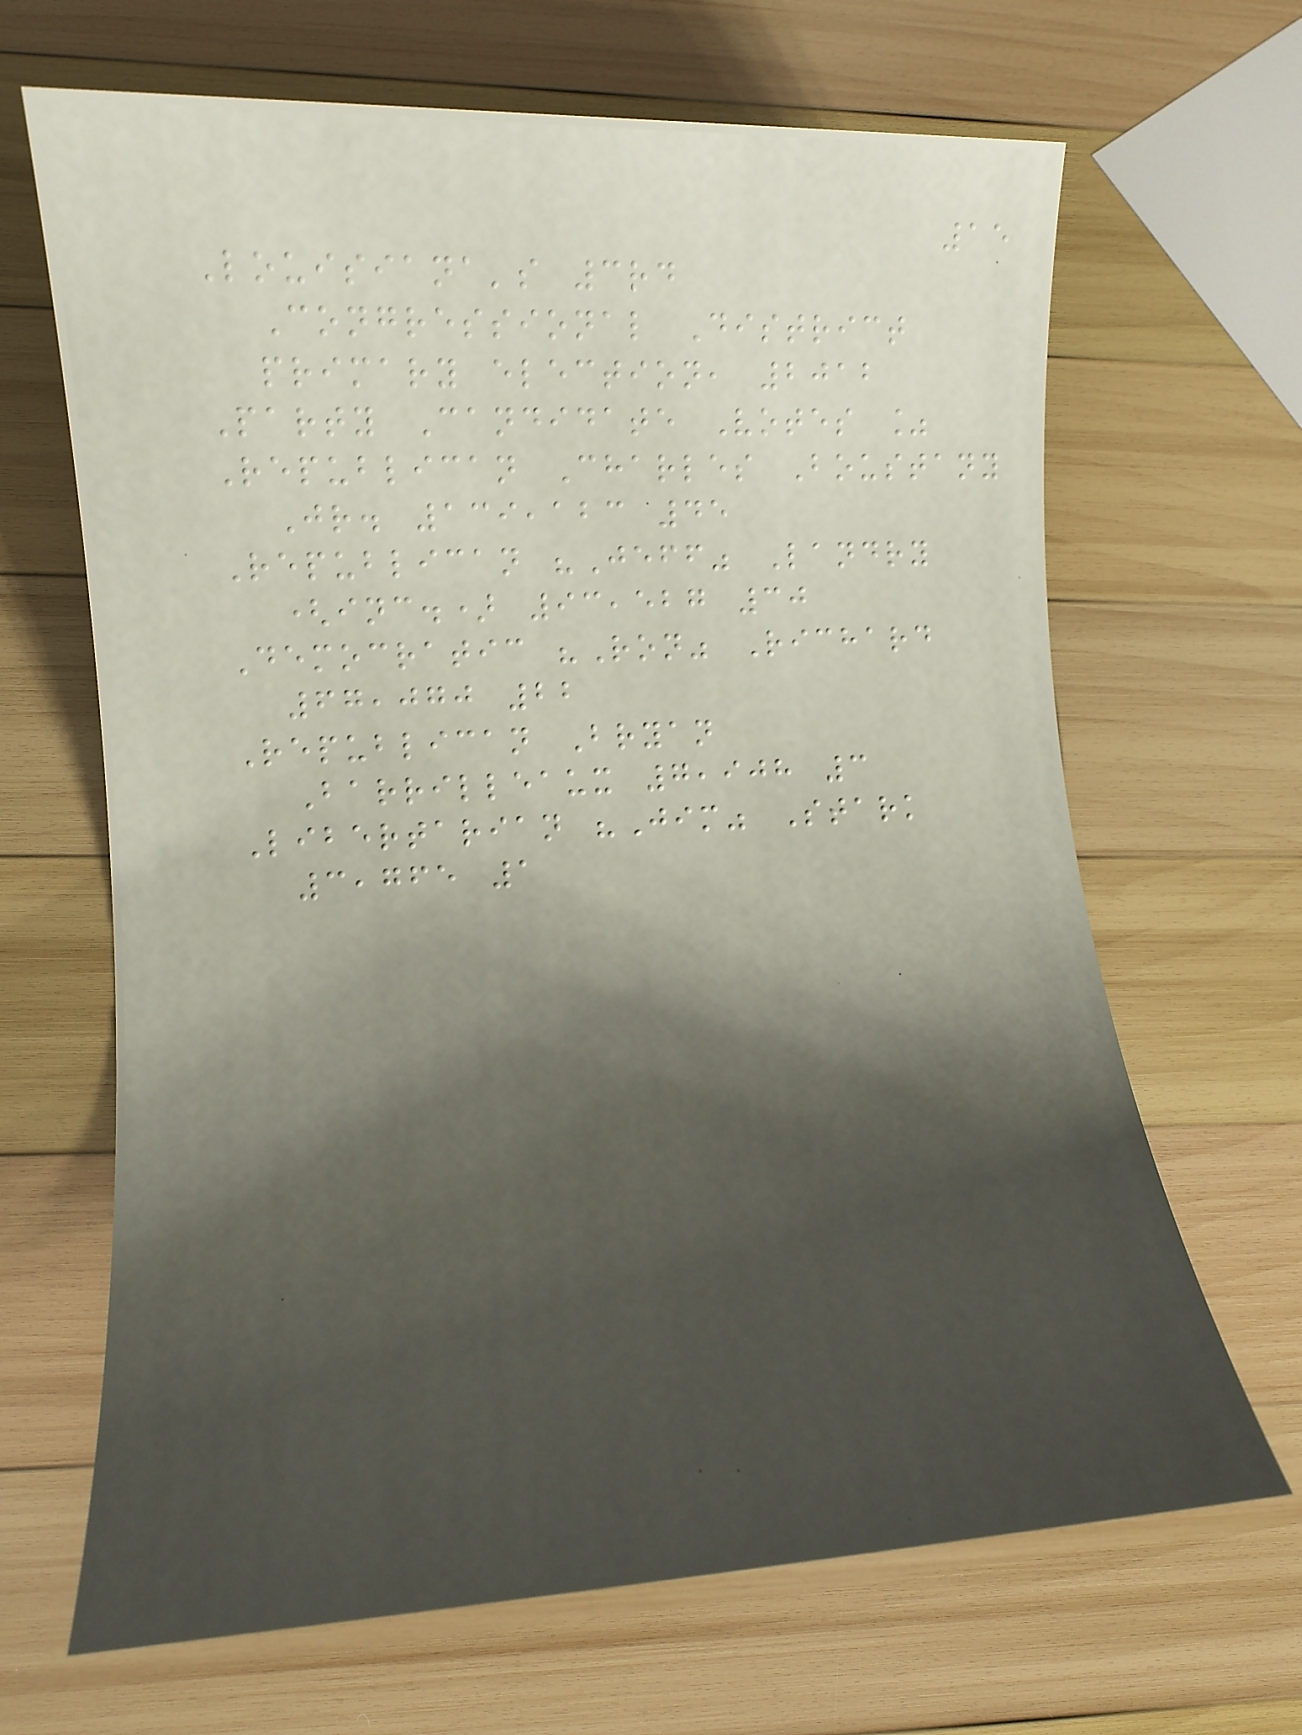15
Louisiana's 3rd
Congressional District
primary election, 2012
Party Candidate Votes %
Republican Charles Boustany
Jr. 139,123 45
Republican "Jeff" Landry
(inc.) 93,527 30
Democratic "Ron" Richard
67,070 22
Republican Bryan
Barrilleaux 7,908 3
Libertarian "Jim" Stark
3,765 1
